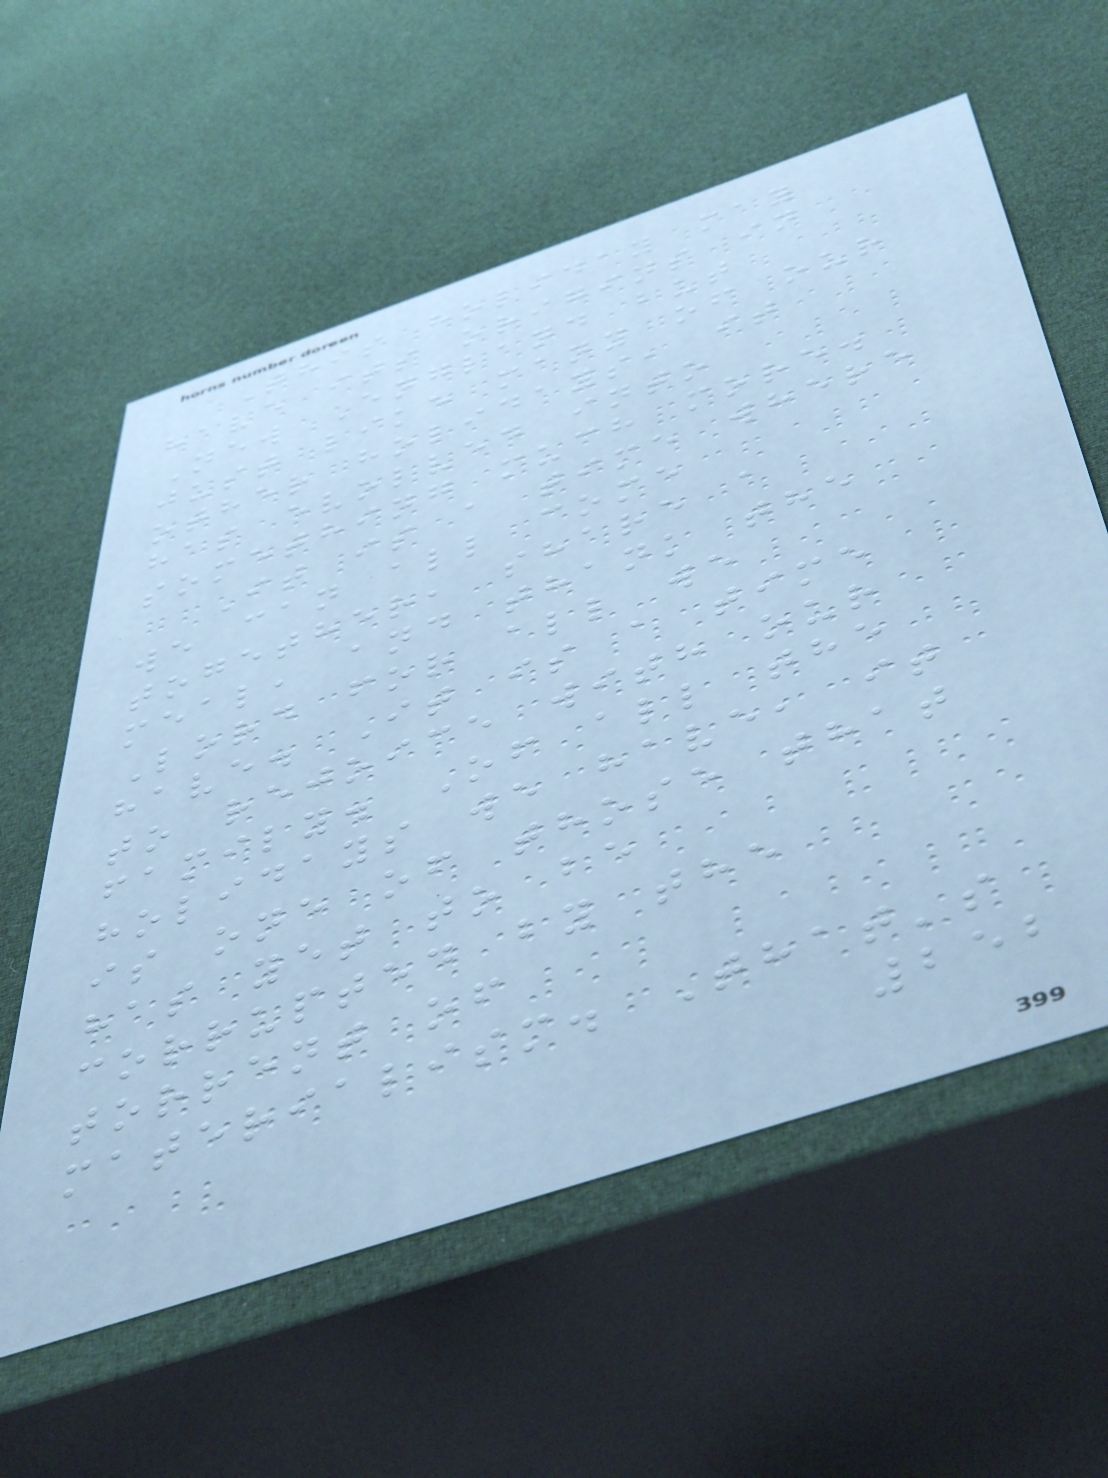This holiday may
have its origins in
New England but
just like many of our
other holidays, it
has evolved into
something much more.
It is a time where
we can all come
together, share a
meal, and thank the
Lord for all we
have. It is a time
to rejoice with our
family. Of all the
holidays we have, it
is one of those that
has yet to be
corrupted by the
torrent of
materialism. That's
252
